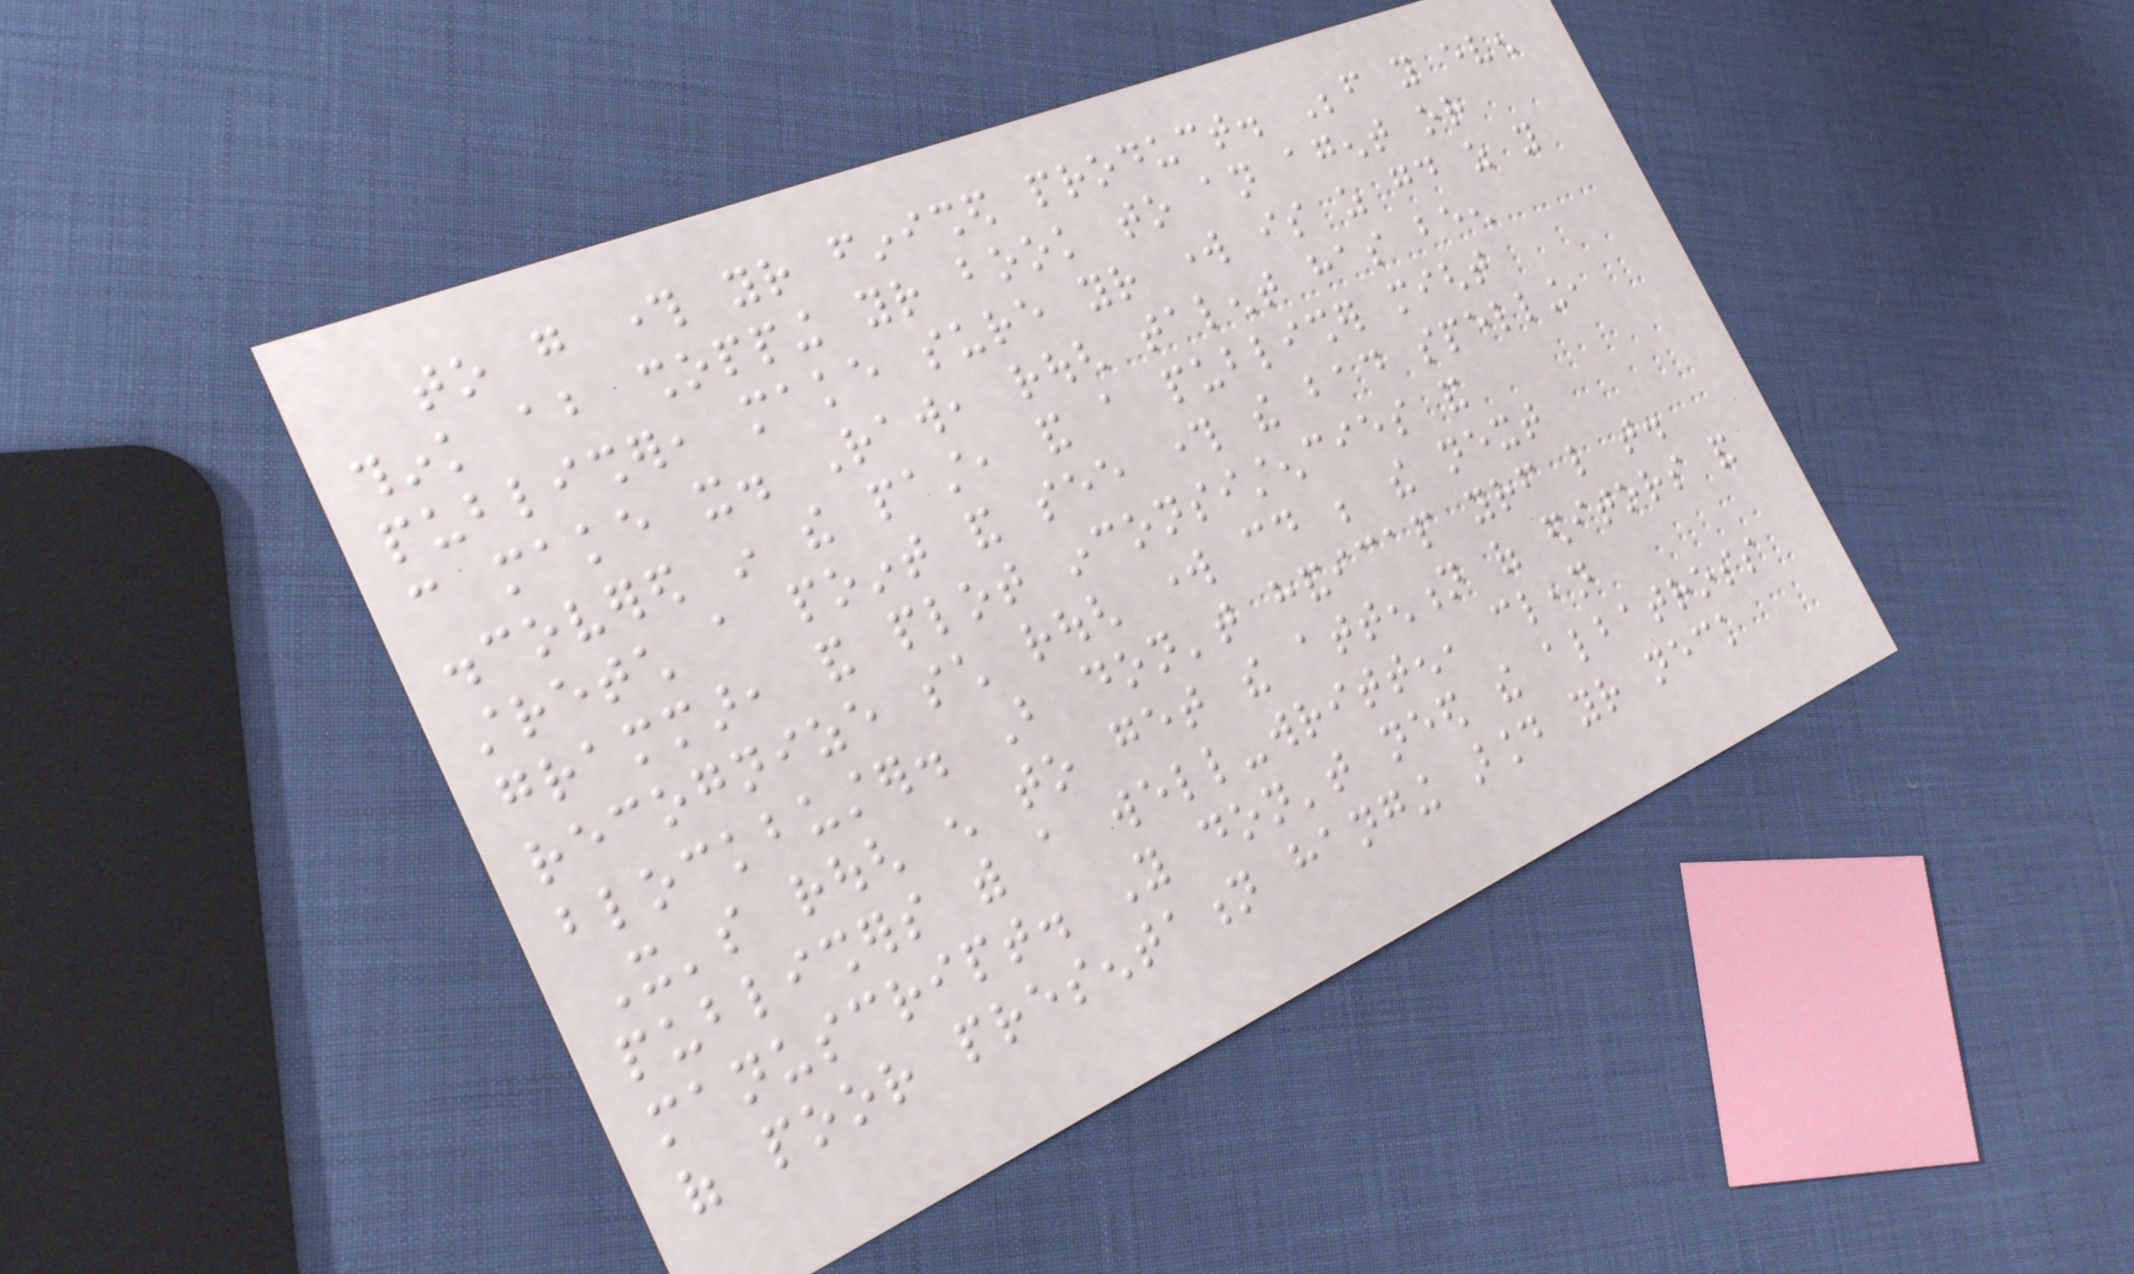to go through your finished product. Before you even
think about shopping your book to an agent or
publisher, make sure your work is as good as you
can make it. Raw, rough talent has been
discovered in the past, and a publisher might
stretch a point and see through the bad spelling,
grammar, and plot inconsistencies and
recognize such rough work could be the next
blockbuster. But don't handicap yourself like that.
It's rough enough to get the attention of editors and
publishers with a well-written, clean
manuscript. You don't need the albatross
of poor presentation hanging around your neck
